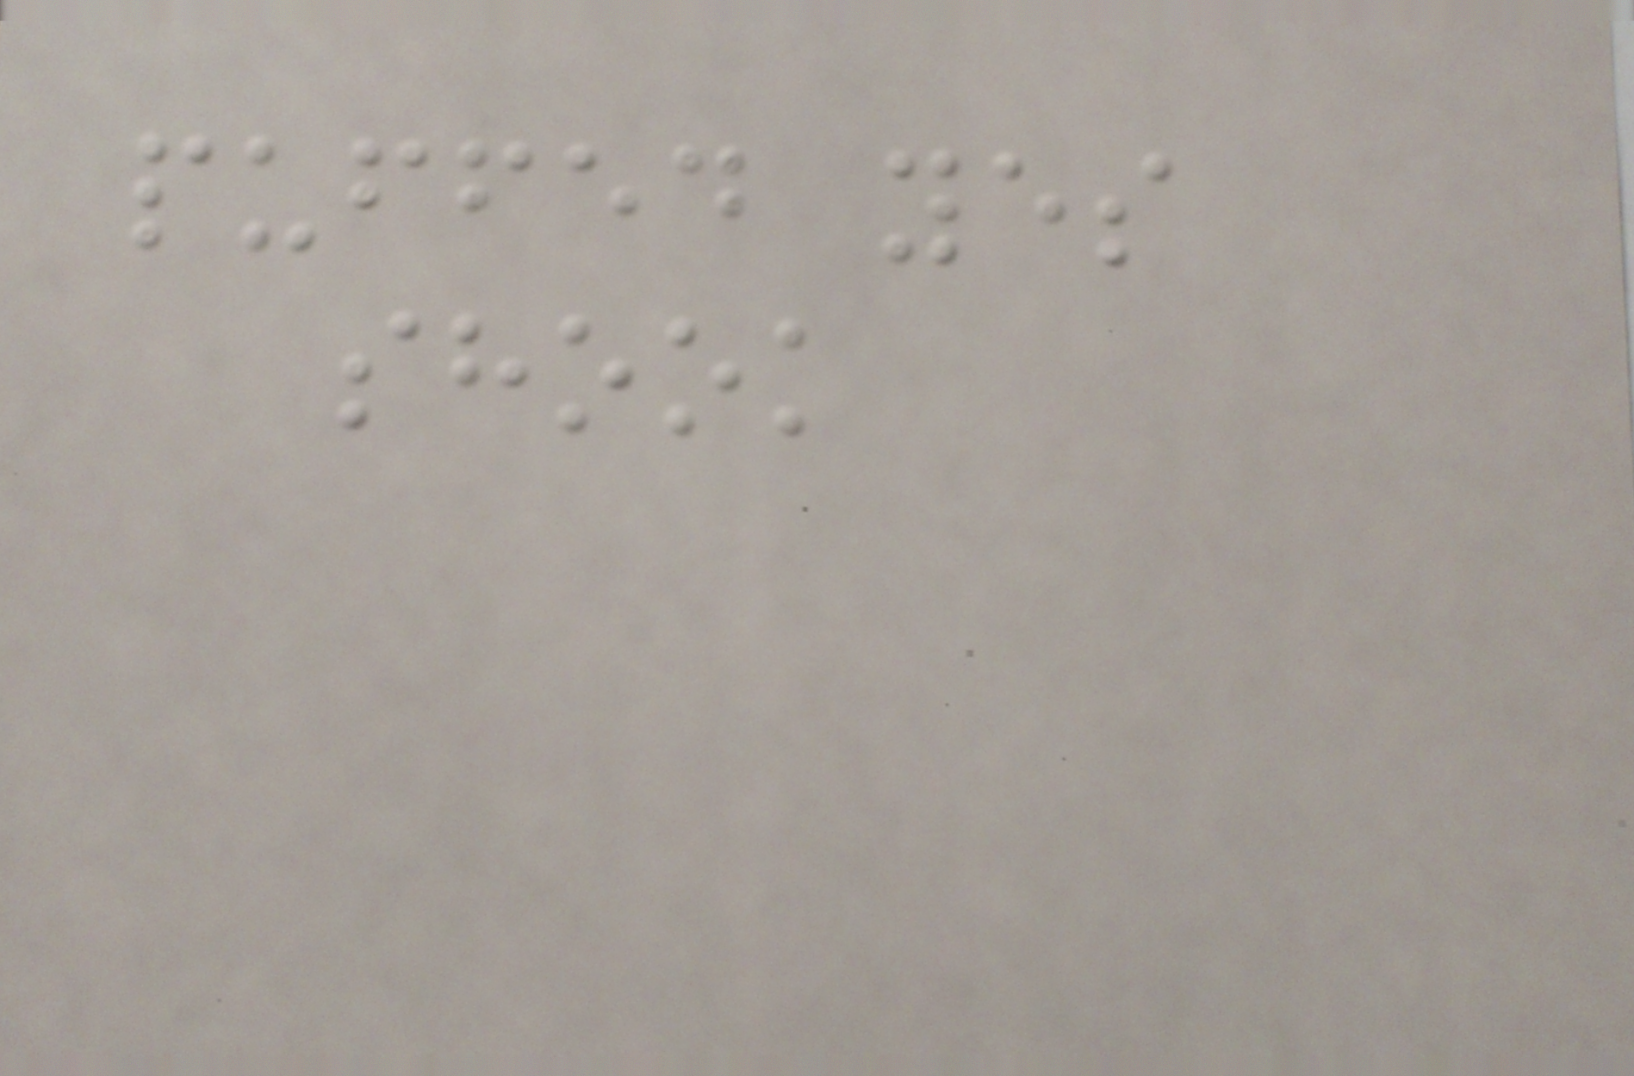puffed yes
shook
